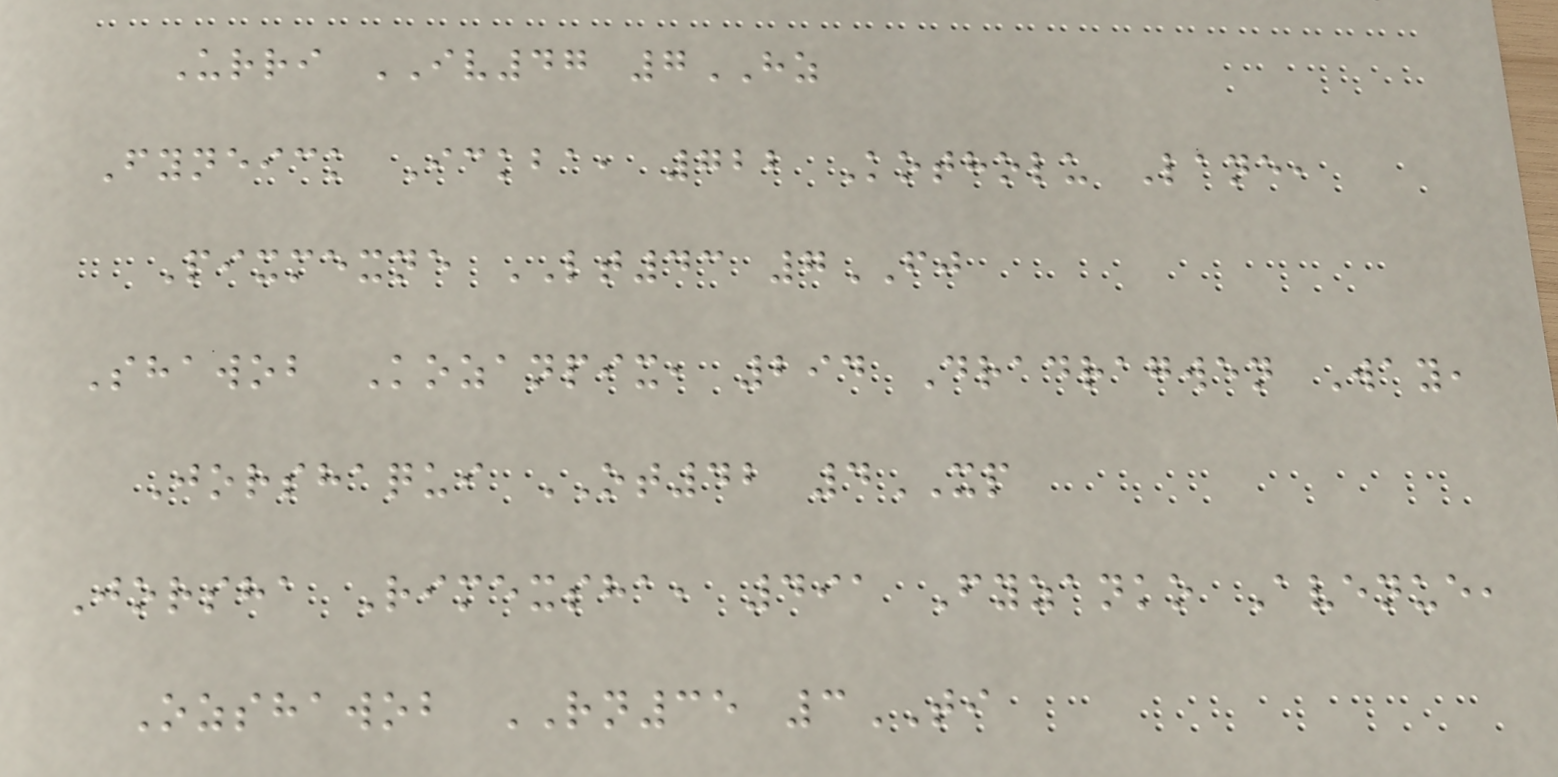Urri IV47 7HZ
Fyneick Ickba, 722 Kotholu Lane,
Pixmexne LT43 7FJ
Shawob Kozanpix, 294 Dradragwen Way,
Jorshaqui OT42 4XP
Jorsha Rimexsha, 491 Fyzanko Avenue,
Ozshawob RN35 3TI
